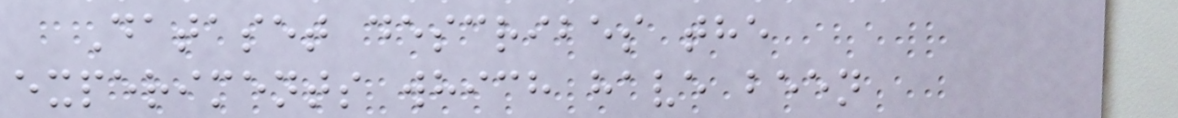Dataset describes the
experiments which have been
